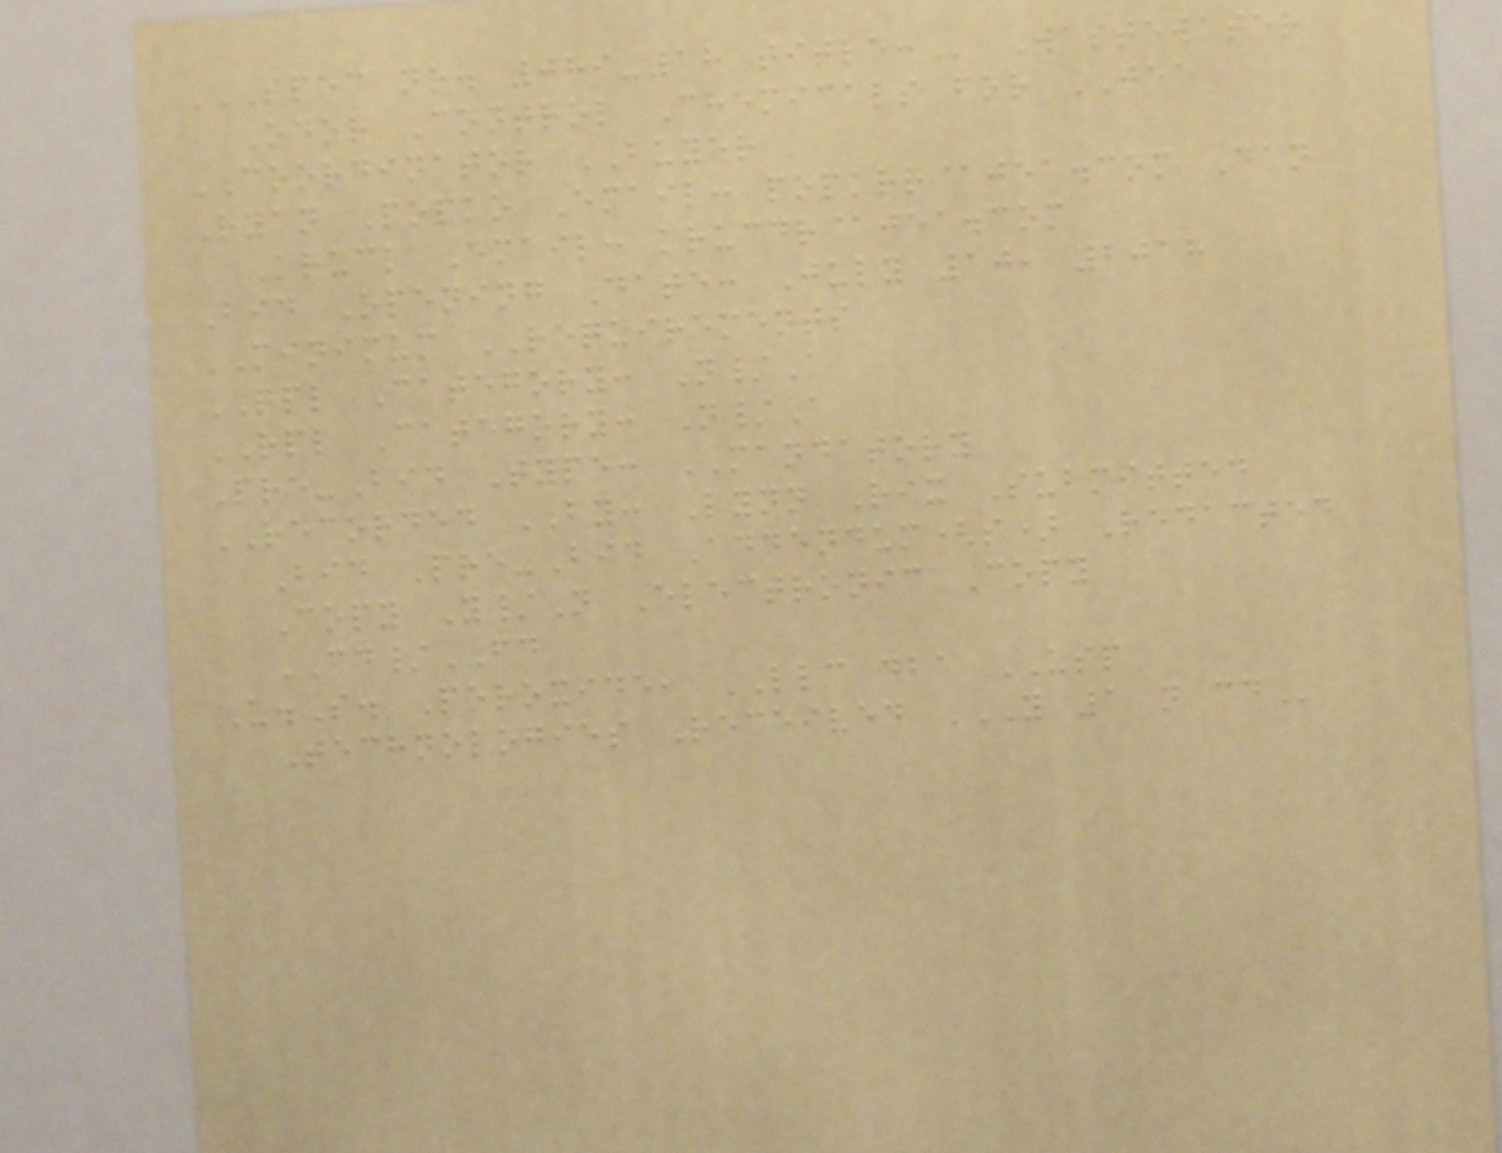SPEC NO. 089-18 TITLE: Wastewater
Odor Control Chemicals for JEA
COORDINATOR BUYER
Ryan Popko Email: popkrr@jea.com Dan
Kruck Email: krucdr@jea.com
Bid Opening Date: July 10, 2018
MINIMUM REQUIREMENTS
QPL Category: N/A
RPL Category: N/A
Pre-Bid Type: MANDATORY
RECORDED BY: Lynn Rix Submitted
Bid Pre-Bid Addendum(s) Redacted
Copy Y/N Electronic Copy
CD/FD
U.S. Peroxide, LLC dba USP
Technologies Received Y 1 N CD
